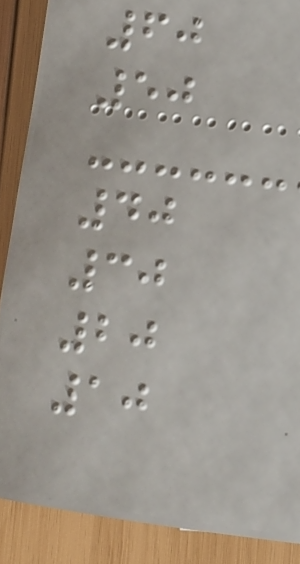60
50
40
30
20
10
